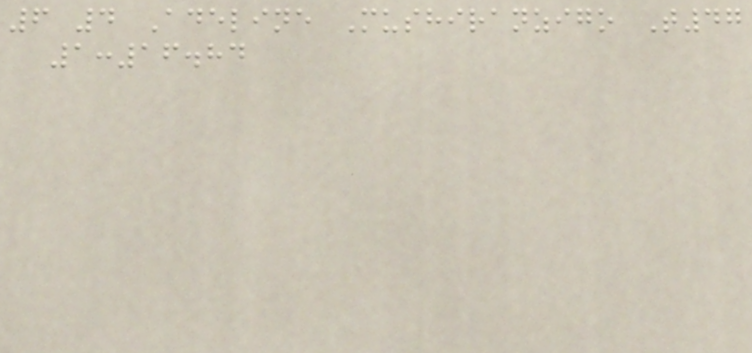6 4 Adeline Mushiranzigo T47
1:16.84
